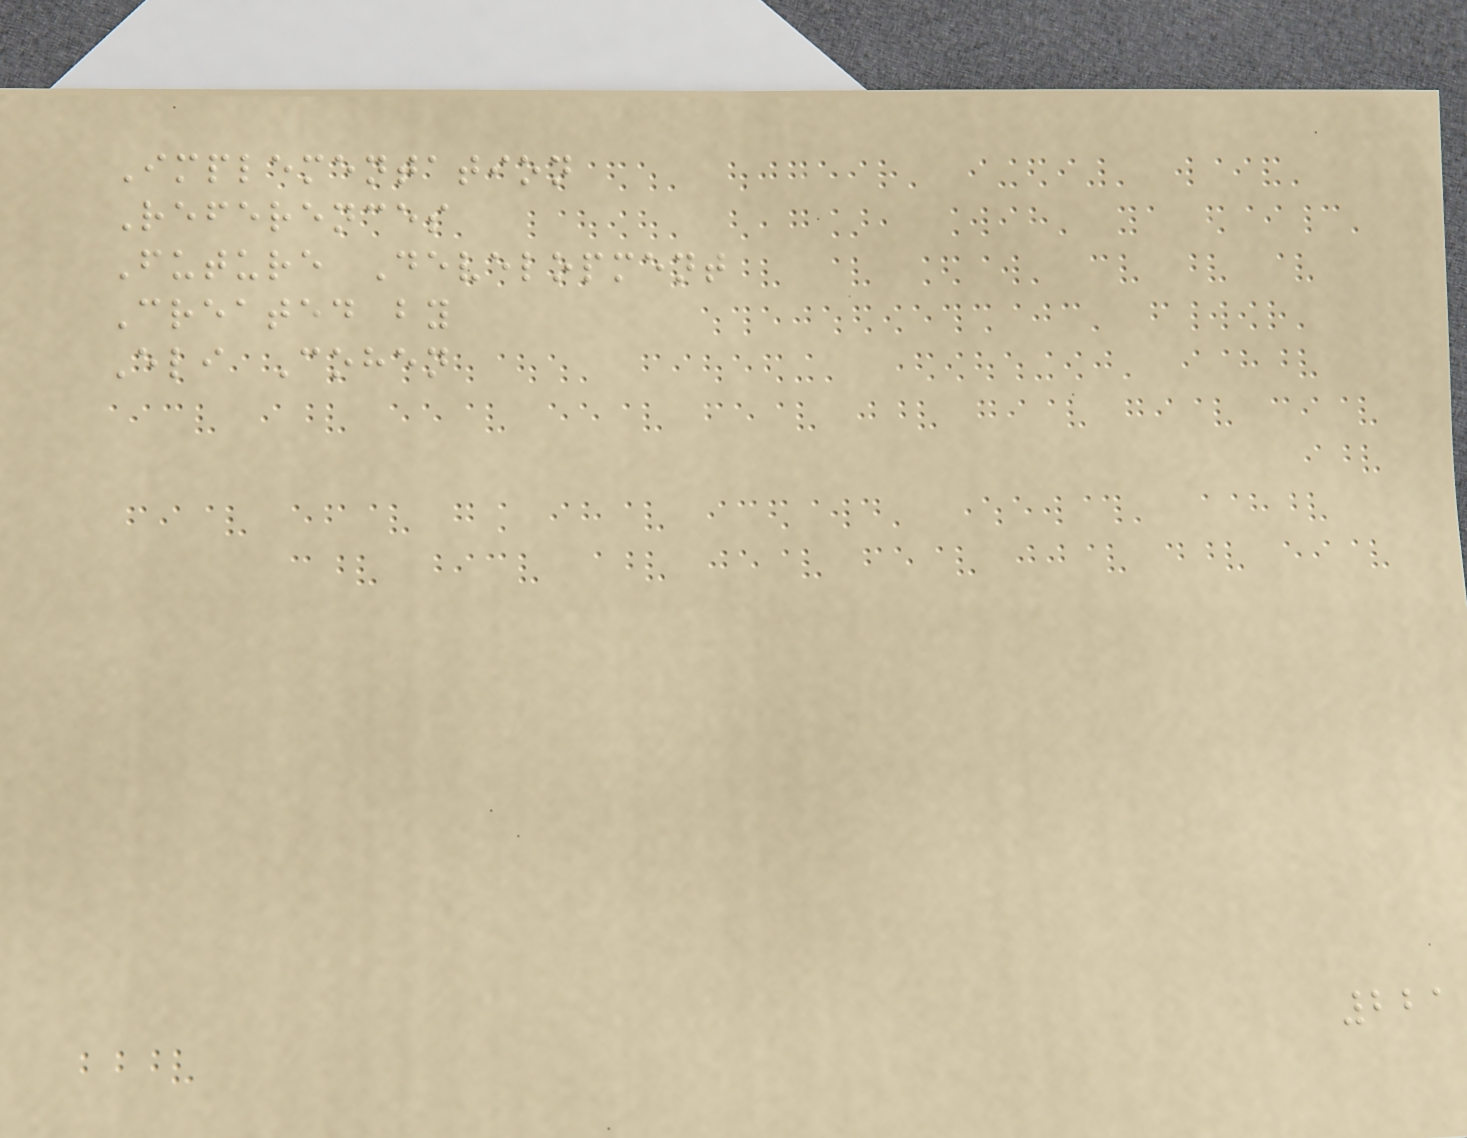Implementation
References
Future Development
Created by
Eli Cohen
221
